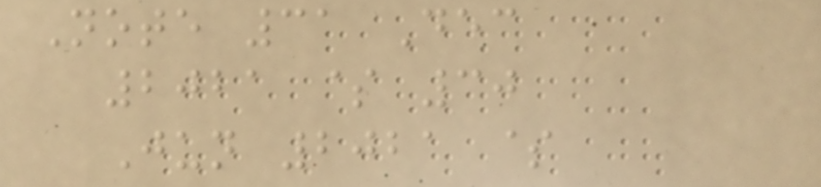Note 31 Dec
2021 $ 30
Jun 2021 $
